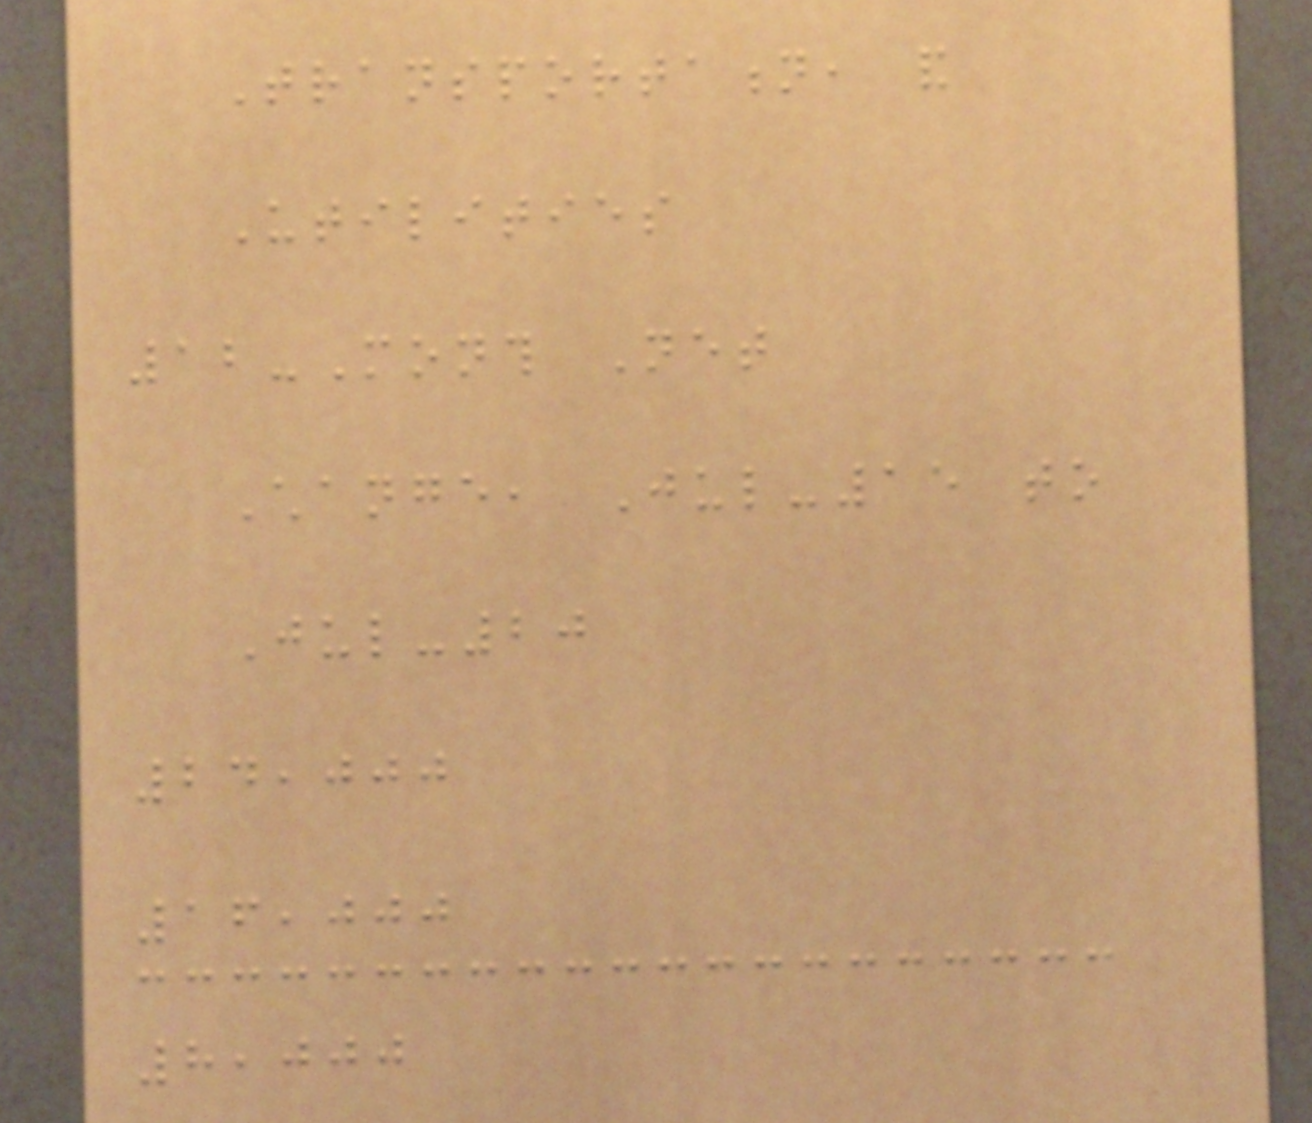Transportation, and
Utilities
12-Month Net
Change, Jul-15 to
Jul-20
24,000
16,000
8,000
